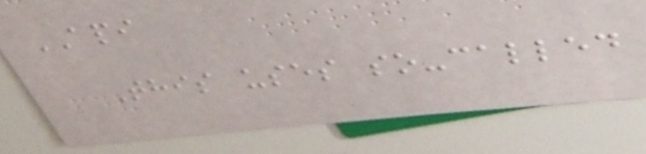API
This uses so-called
